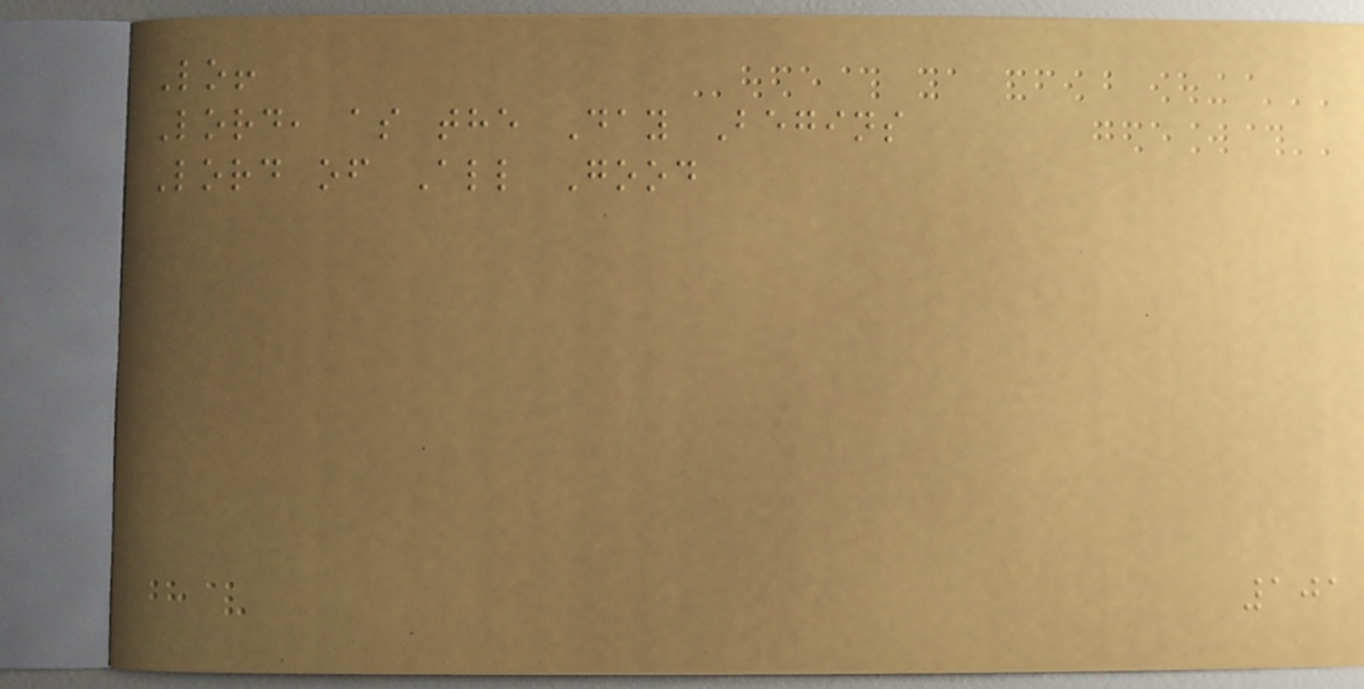Lo!
Lord, as the Day Begins
Lord of All Good
101
